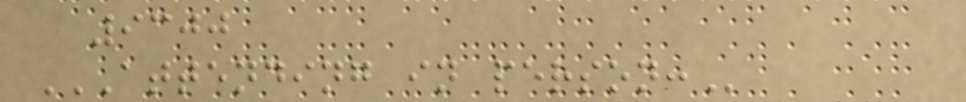9300
ATTENDING IN PERSON:
